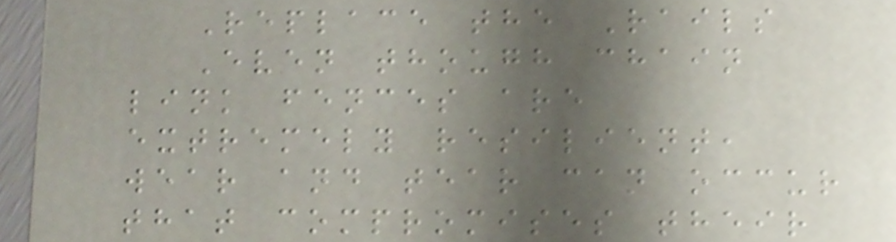Replace the Rails
Even though chain
link fences are
extremely resilient,
wear and tear can occur
that compromises their
